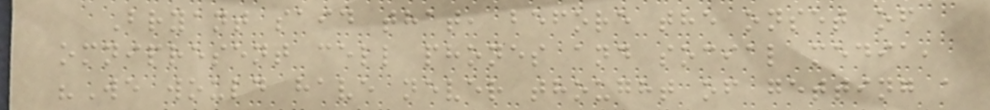Bryant said that, before the onset of
omnipresent cell phones and social media,
"We would have never thought of getting a
